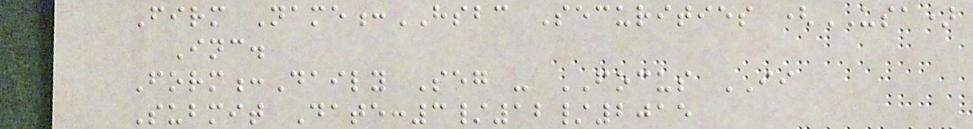Firm Name:HSBC Securities (USA)
Inc.
Form:Daily Seg - FOCUS II
Submit Date:3/12/2015
